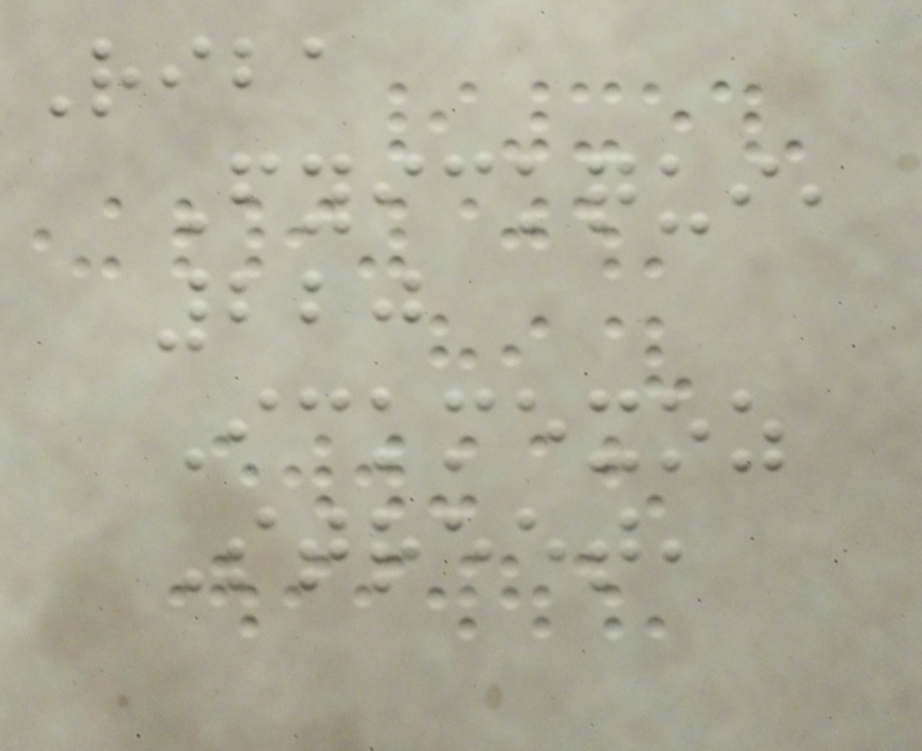Riba
Fyickqui,
220
Ickmexoz
Street,
